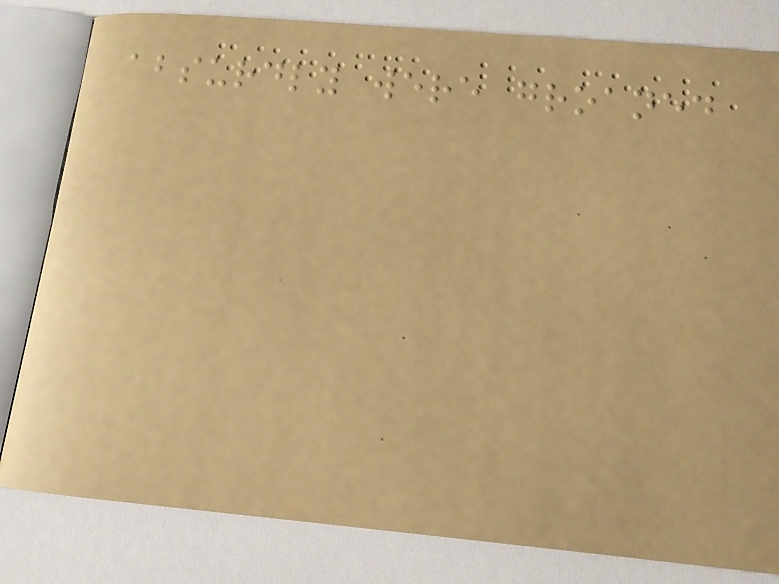absurdly were groaned
